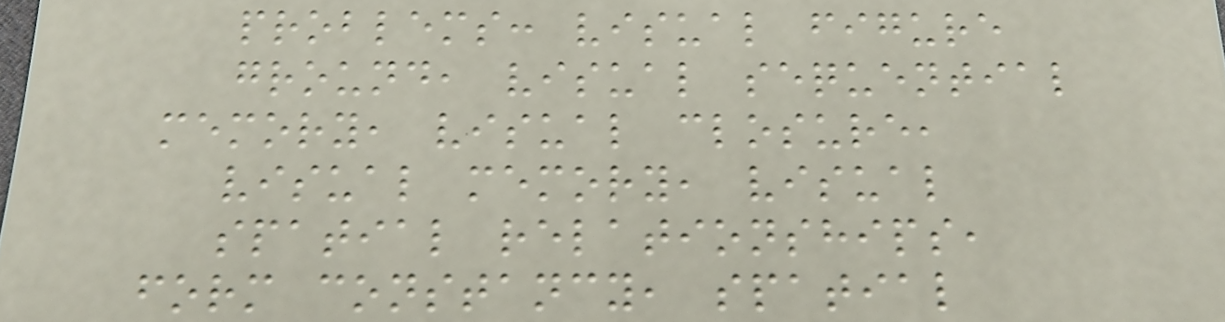problems: visual figure
ground, visual sequential
memory, visual closure,
visual memory, visual
spatial relationships,
form constancy, spatial
